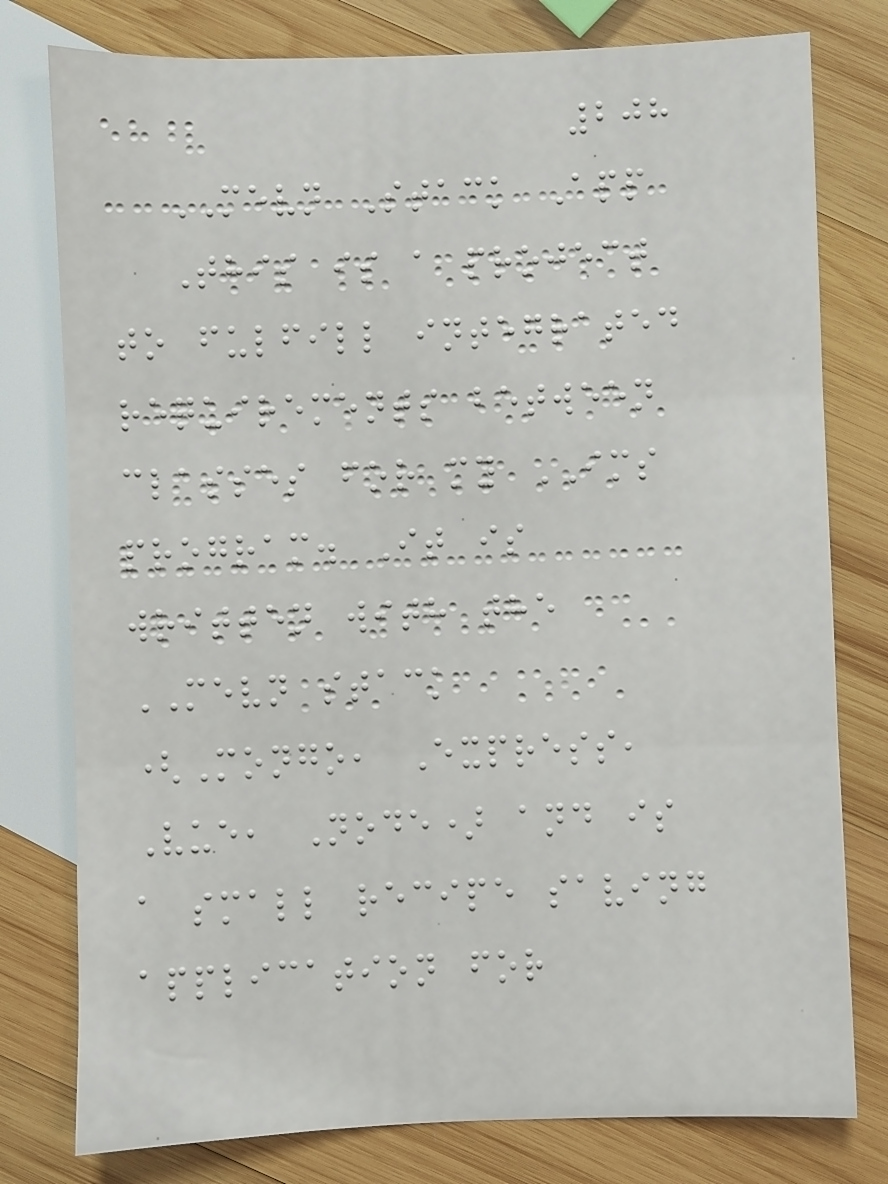208
MEVN Stack App
This is a project
to fulfill integrated
requirements between
classes for my IMS
program. It is
written with the
MEVN stack
(Mongo, Express,
Vue, Node) and is
a small recipe saving
application for
